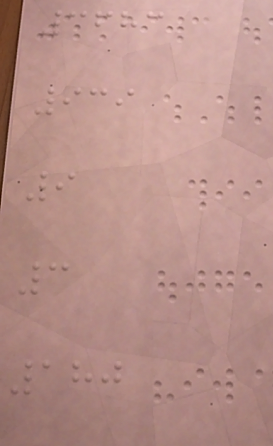3683
939
9
3
180
